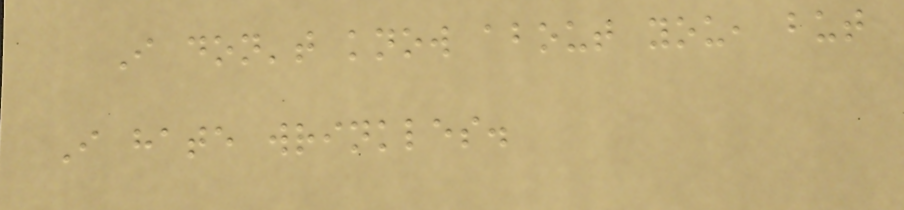I don't know about you, but
I hate wrinkles.
